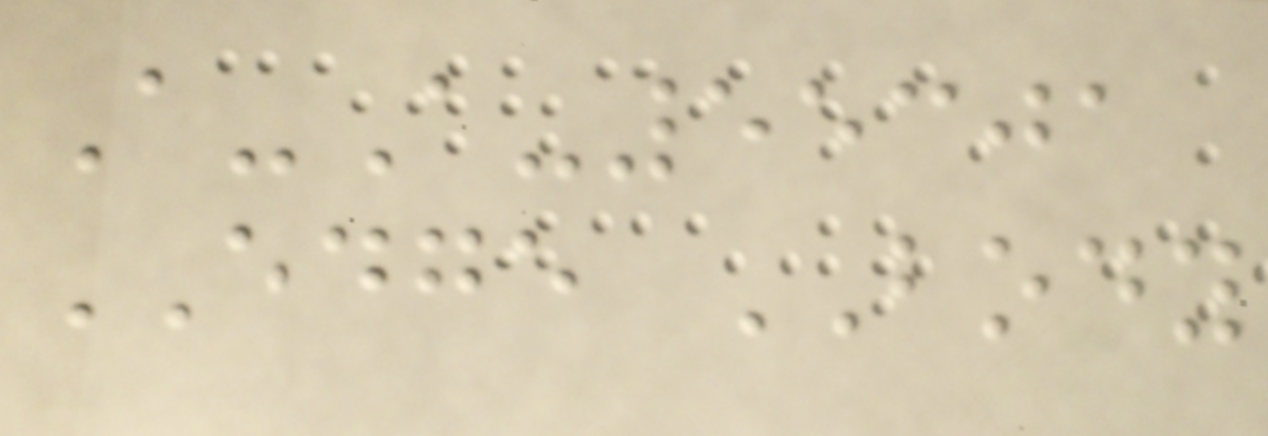A-A-55301
EDGE BODY
